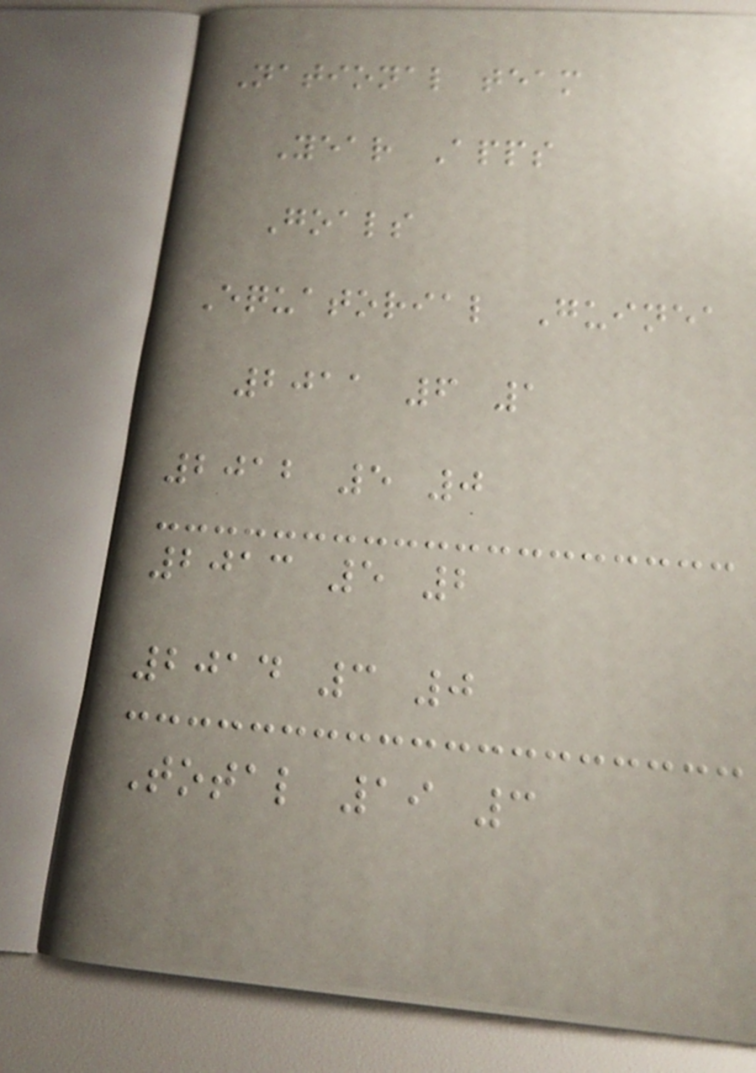National team
Year Apps
Goals
Equatorial Guinea
2011 6 1
2012 5 0
2013 5 2
2014 3 0
Total 19 3
